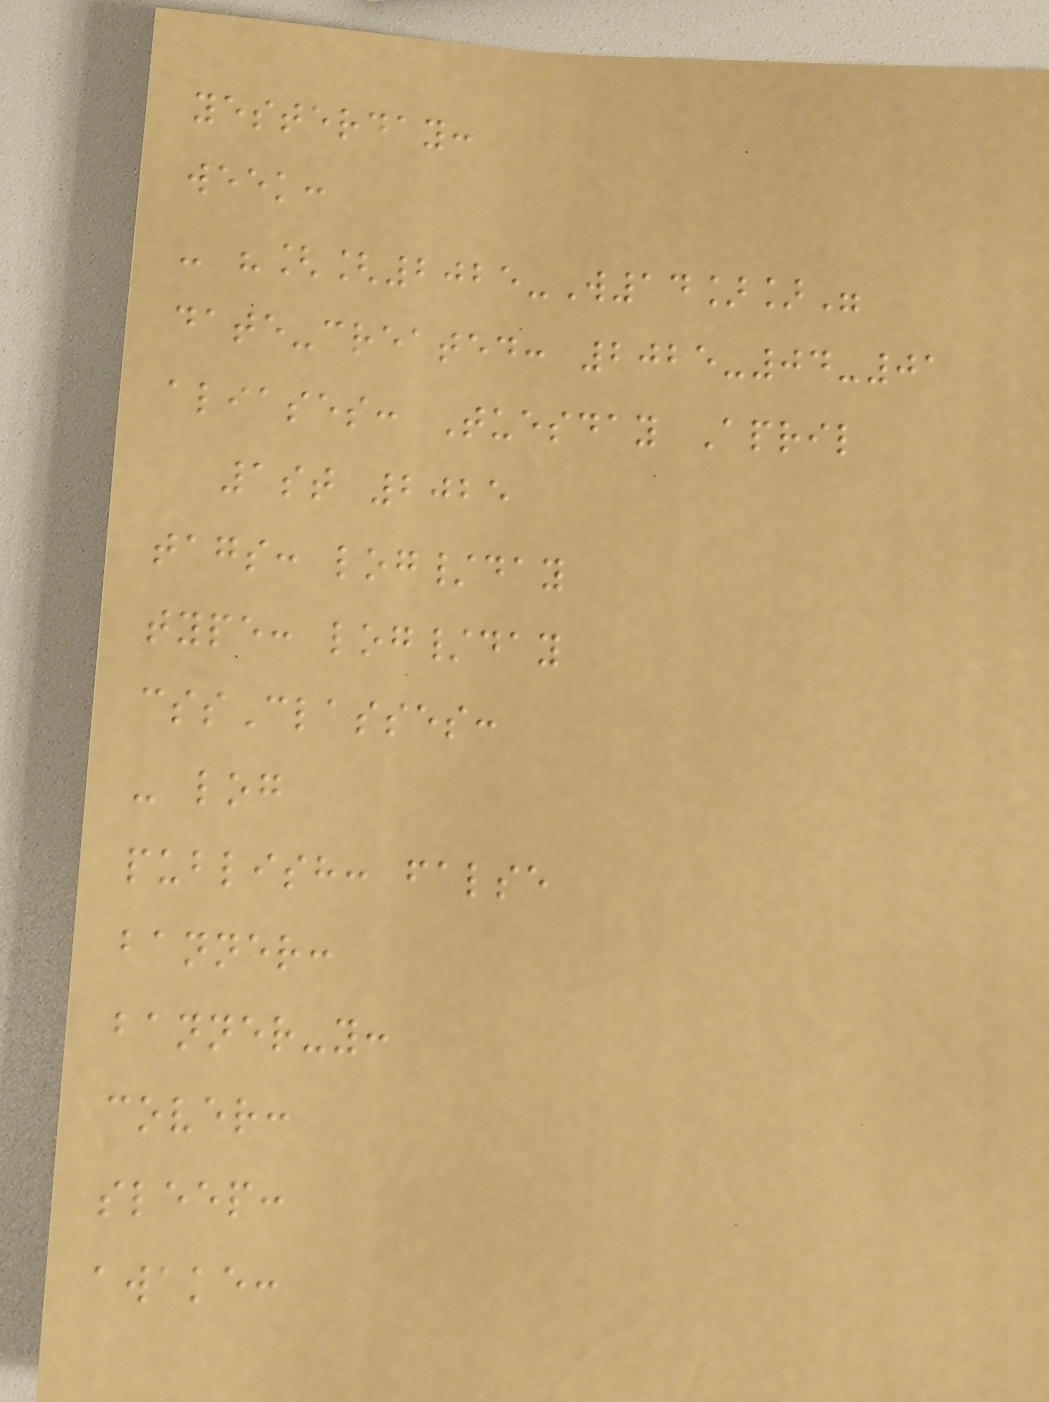yesterday:
week:
- "[[2025-W14]]"
date-created: 2025-04-01
aliases: Tuesday April
1st 2025
tags: log/day
type: log/day
cssClasses:
- log
publish: false
banner:
banner-y:
cover:
sleep:
awake:
